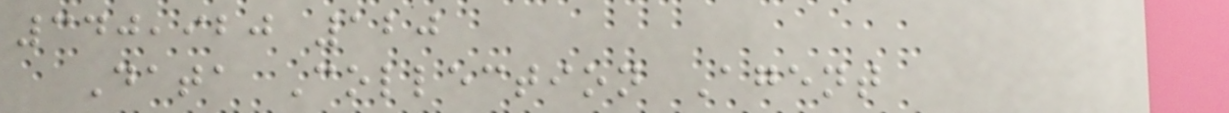340,920 120
Data Collection Agent
